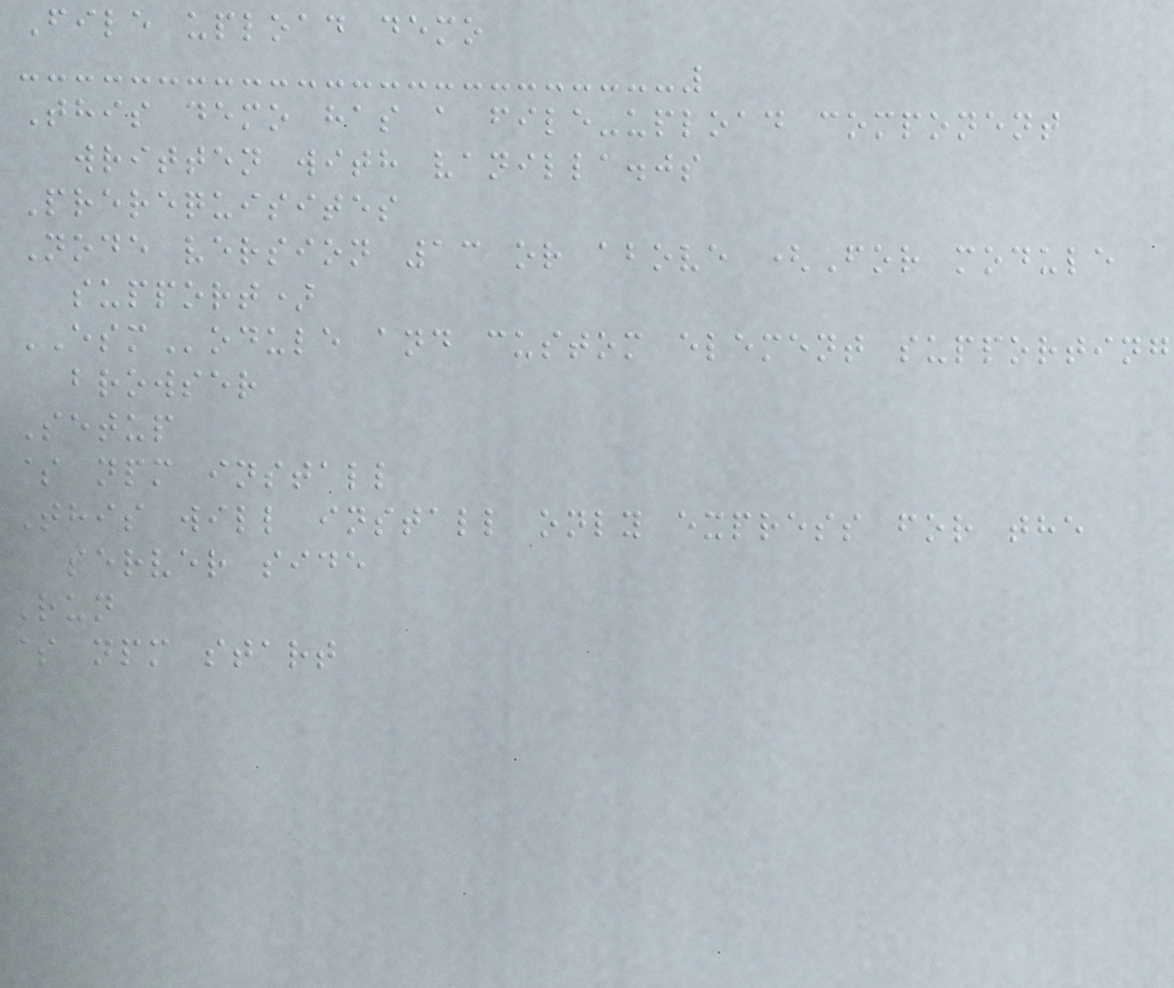File upload demo
This demo has a file-upload component
written with vanilla.js
Prerequisites
Node version 13 or above (For module
support)
ESModule and custom element supporting
browser
Setup
$ npm install
This will install only express for the
server side
Run
$ npm start
